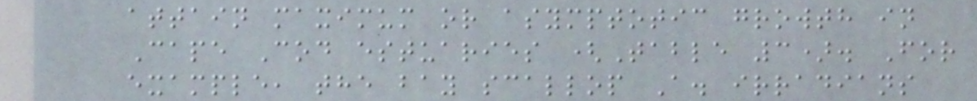attain maximum or asymptotic growth in
Cape Cod estuaries (Table 3). For
example, the bay scallop A. irradians
